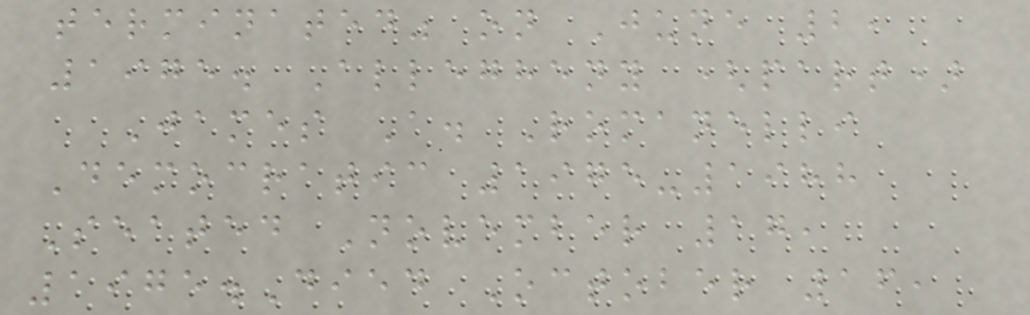terminated" on June 2,
1975. Allegheny (part)
James A. Romanelli
Democratic 1975-1988
Seated November 17,
1975.Died October 16,
